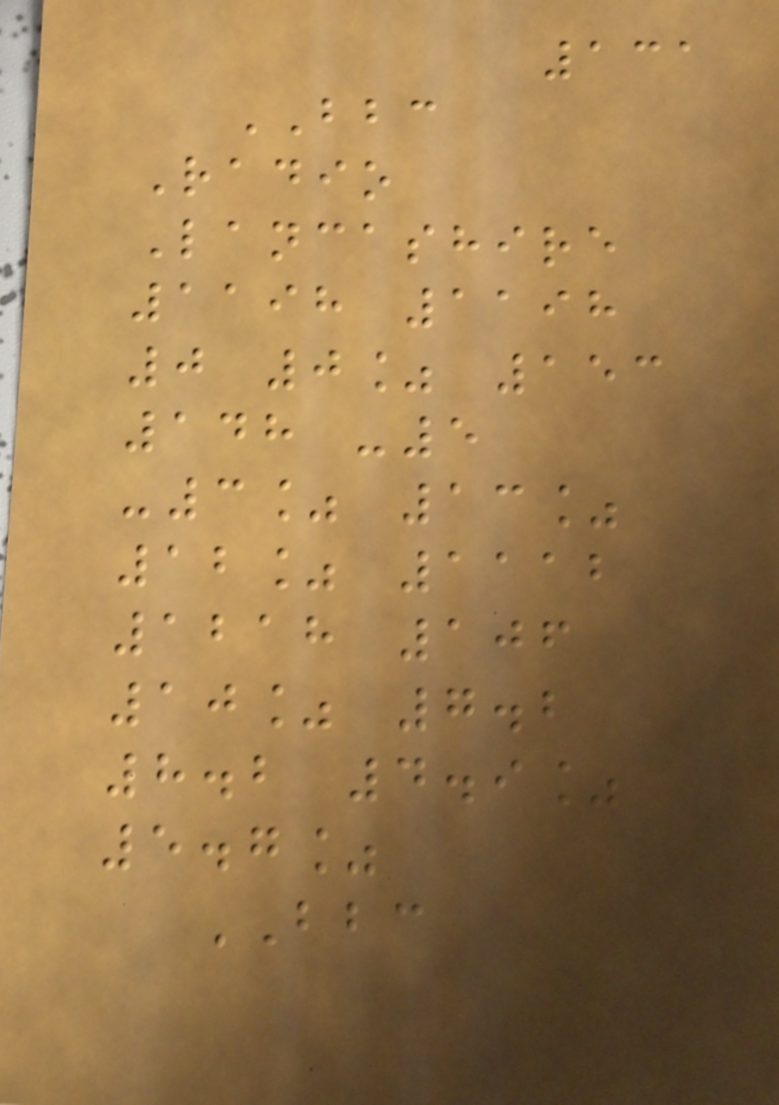131
BBC
Radio
Lancashire
1198 1198
0 0% 153
148 -5
-3% 13%
12% 1112
1218 106
10% 7.2
8.2 4.9%
5.7%
BBC
